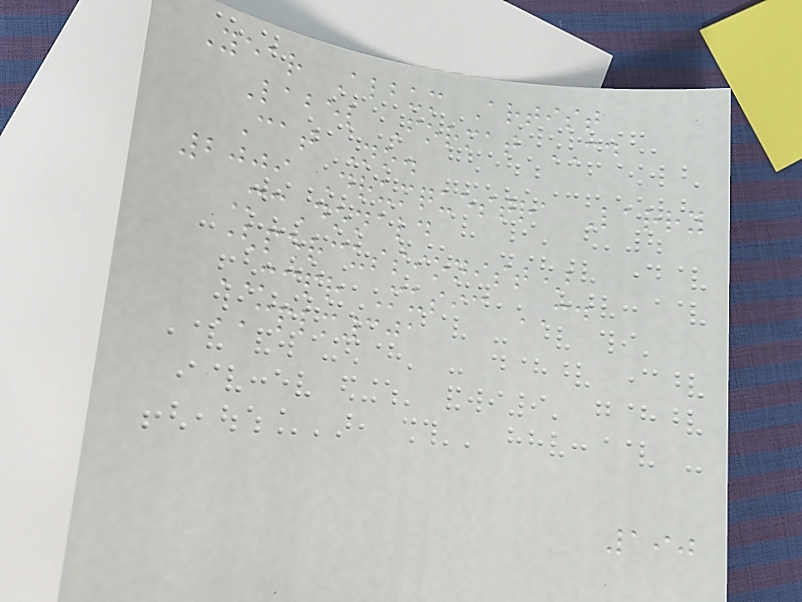Year Album Artist
Label Format CD
Cat No.
2009 Drumquestra Larry
McDonald
(percussionist)
MCPR Music CD
CPLM301
190
